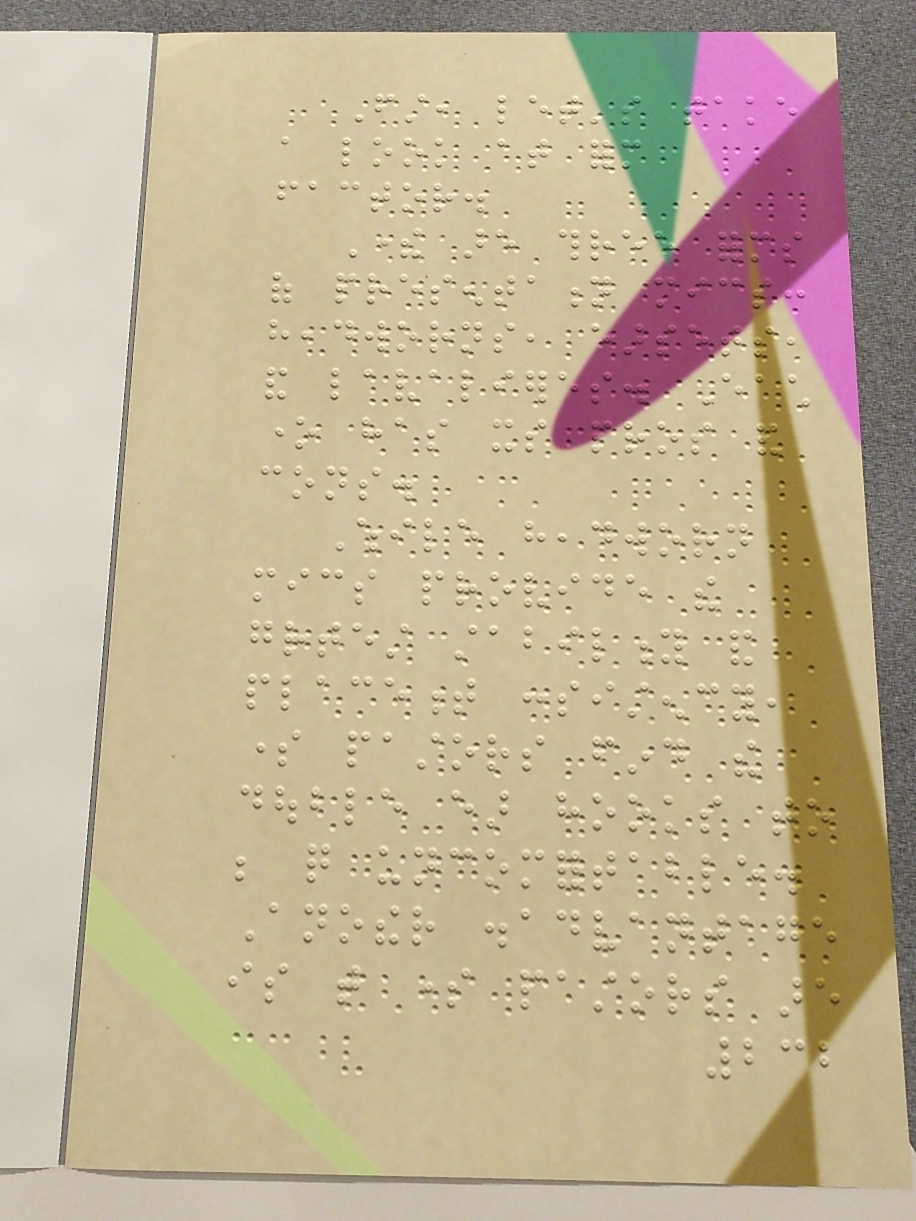First, let's take
a look at form
factor.
There are three forms
of presentation mics:
headworns, earsets,
and lavalieres. Each
one has its pros and
cons.
While headworn
mics provide the
greatest stability and
placement consistency,
some pastors find the
double ear hooks to
be quite uncomfortable.
Another disadvantage
is that some pastors are
232
